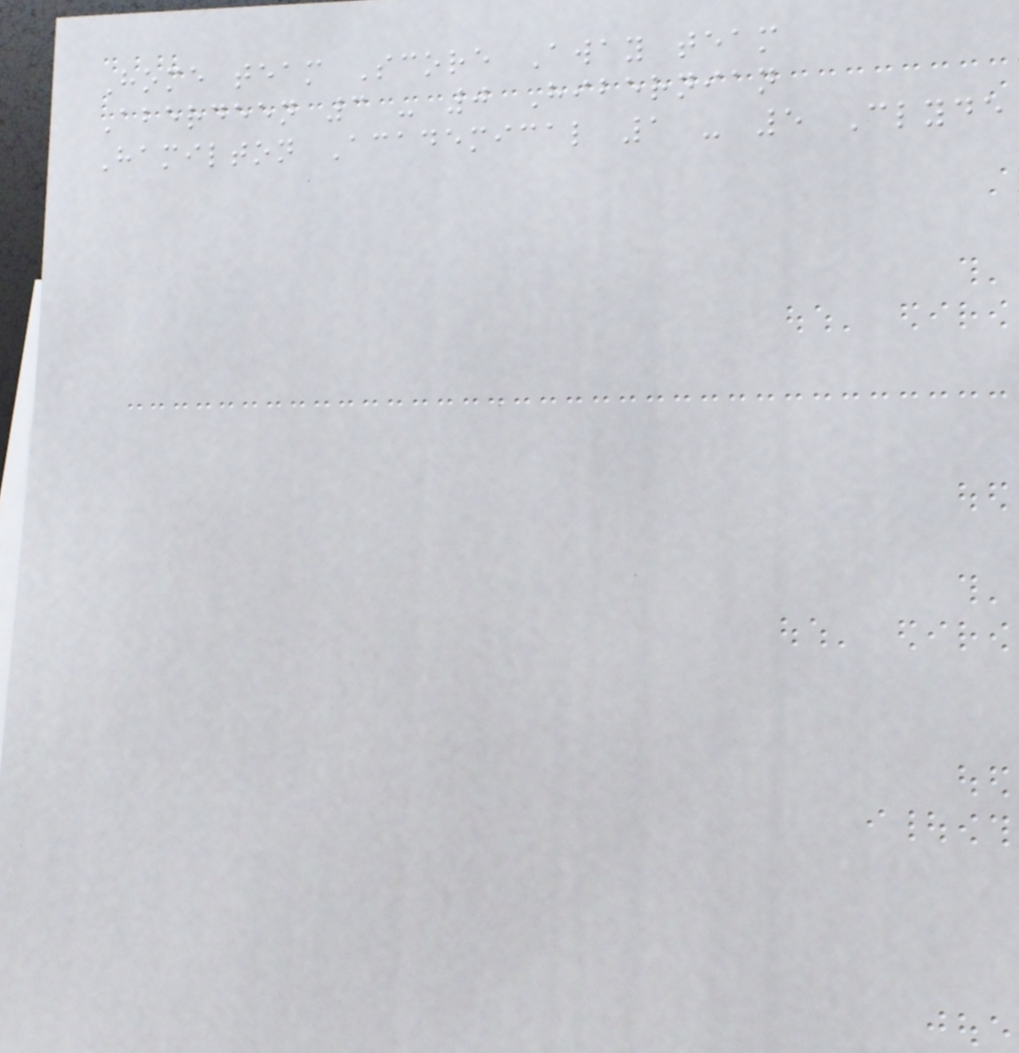Home team Score Away team
Aberdeen 3 - 0 Hibernian
Hamilton Academical 1 - 5 Clyde
